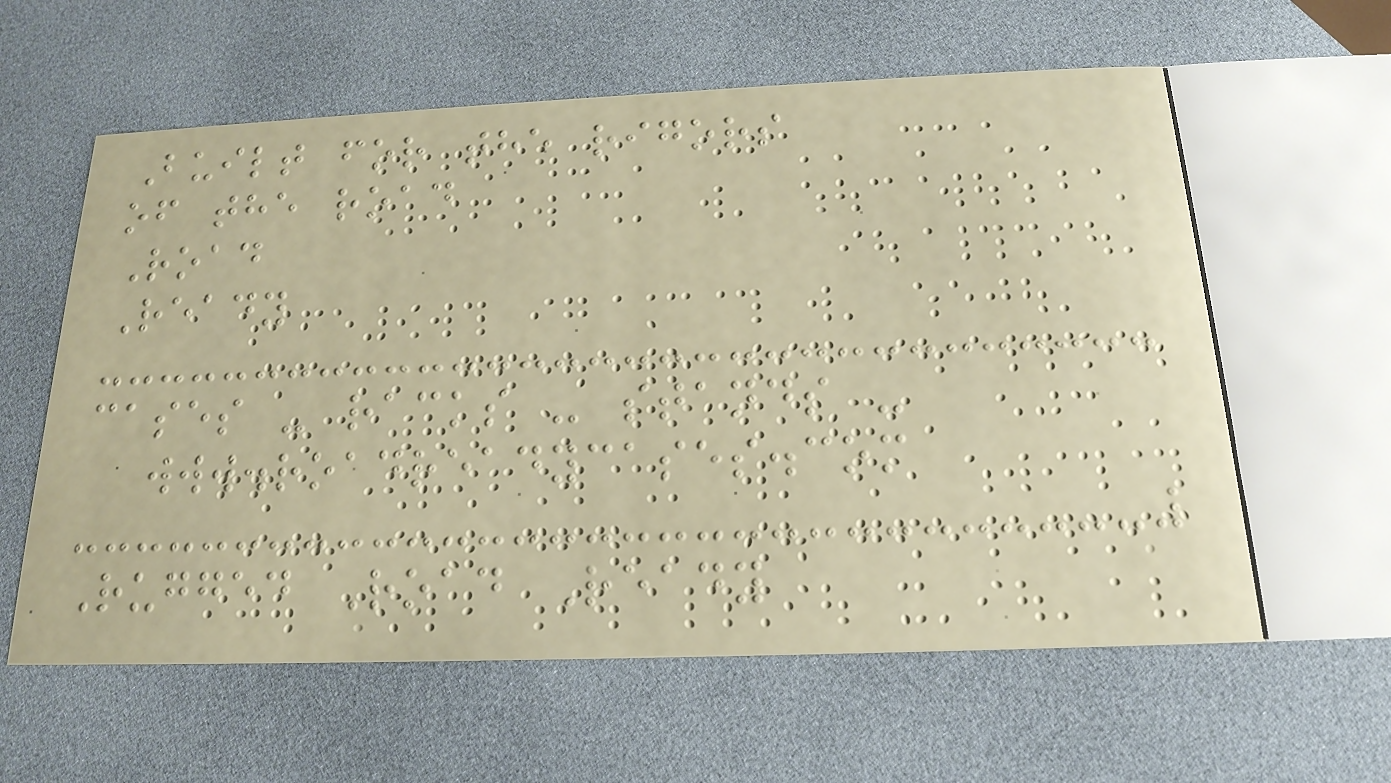Built for the rigors
of the road
Road
Ready
cases - racks - stands -
www.roadreadycases.com
Rugged Road Ready
